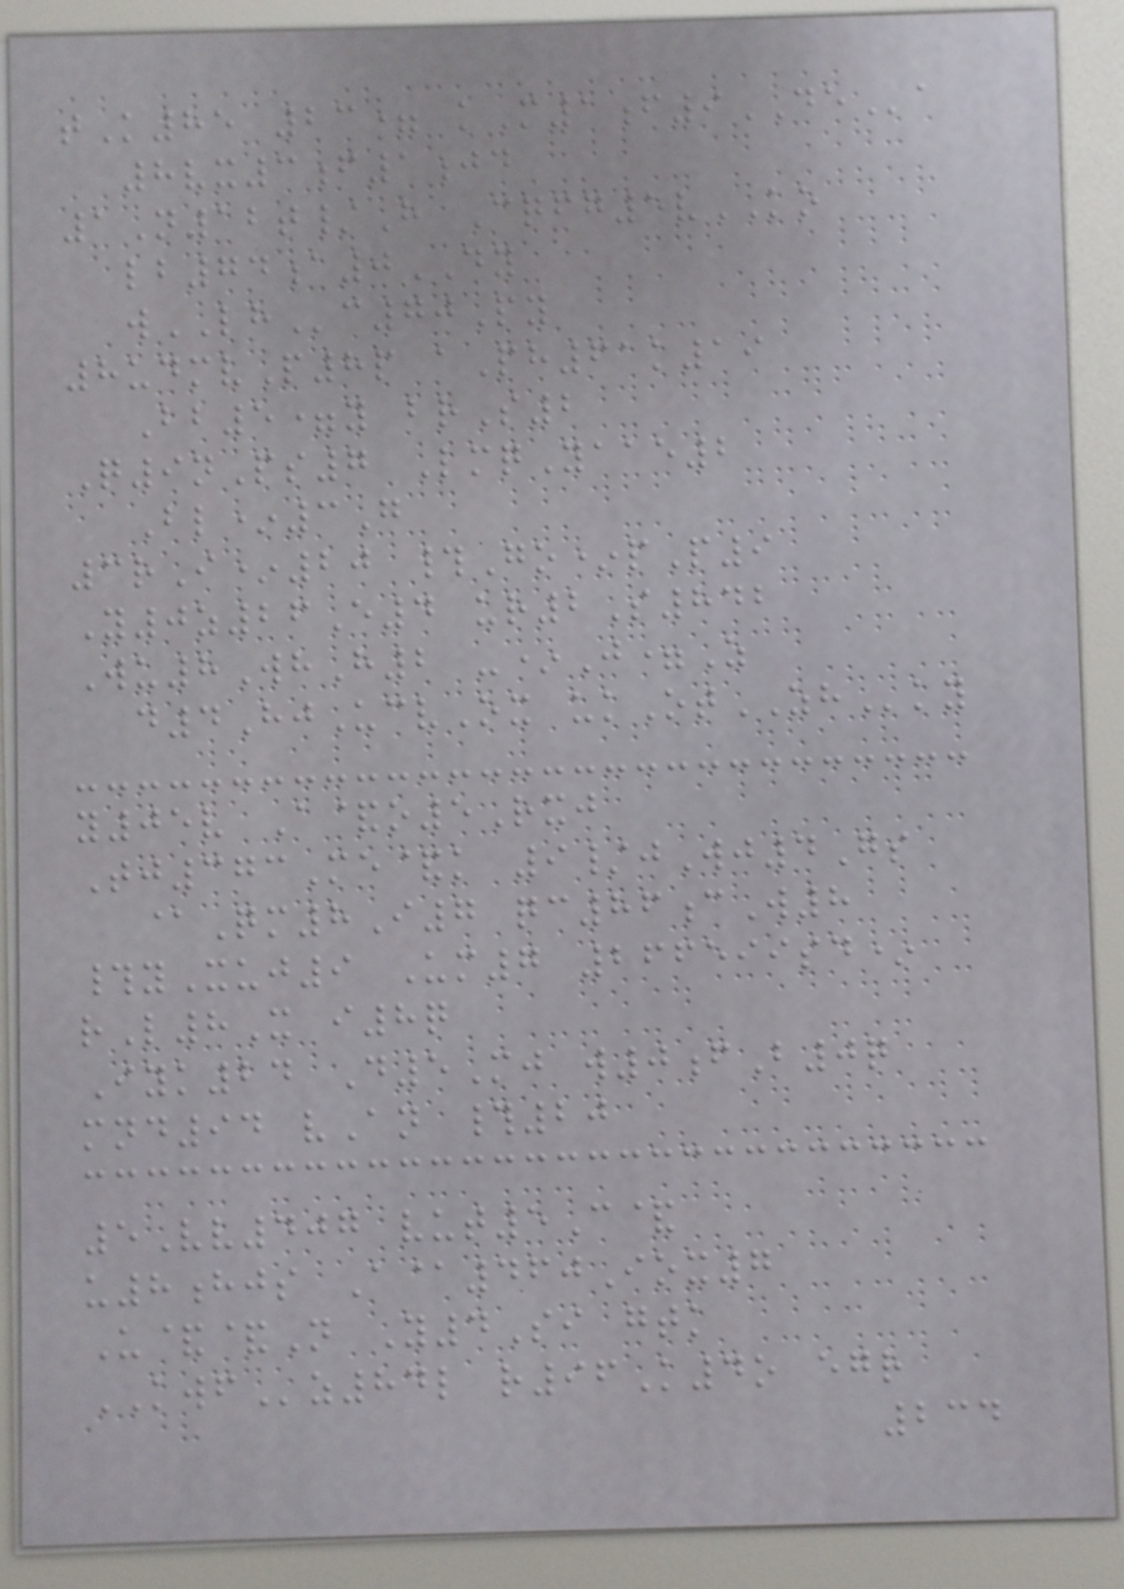tK85 23= kM1f9DEa
8vx3f1jd
1N12t/H Cqfg5vKO
lb74a0DY
wLHc70Py
8udmvP8p aPh61k19
Bb5=y brS2
Q9nPs7 LmqYaae2
Bl*3G
3rI*20 #Go*pP9
Y0z26E4 ur2S842
Wu8WhH2 -*J=Z
d4HjUcvOx ukOtZHky
y05v A&o5Rxj
Tj373Me&k 9/jWj4Gs
@Qm8I7 qc86cW8
#yXuj9 Um7 266599sd*
rL8X i8q
Iyk24 D5Mj w0fB0q
mnd94 vAn #20
5Vv407 vut5C&
u8hjs A@460Iox7
U&&N Y4Si gtk
KWFz84l r96K4o egr
234
